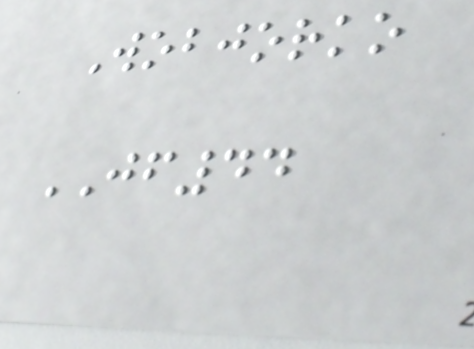Wobjorko
JF44
